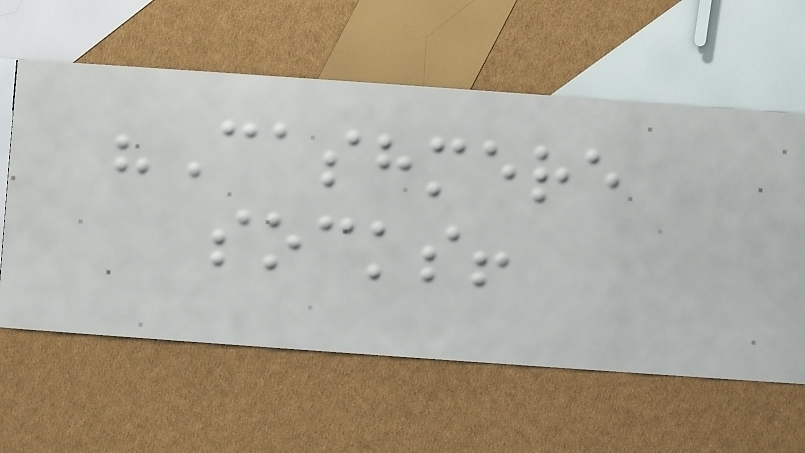"Cashmere
socks!
